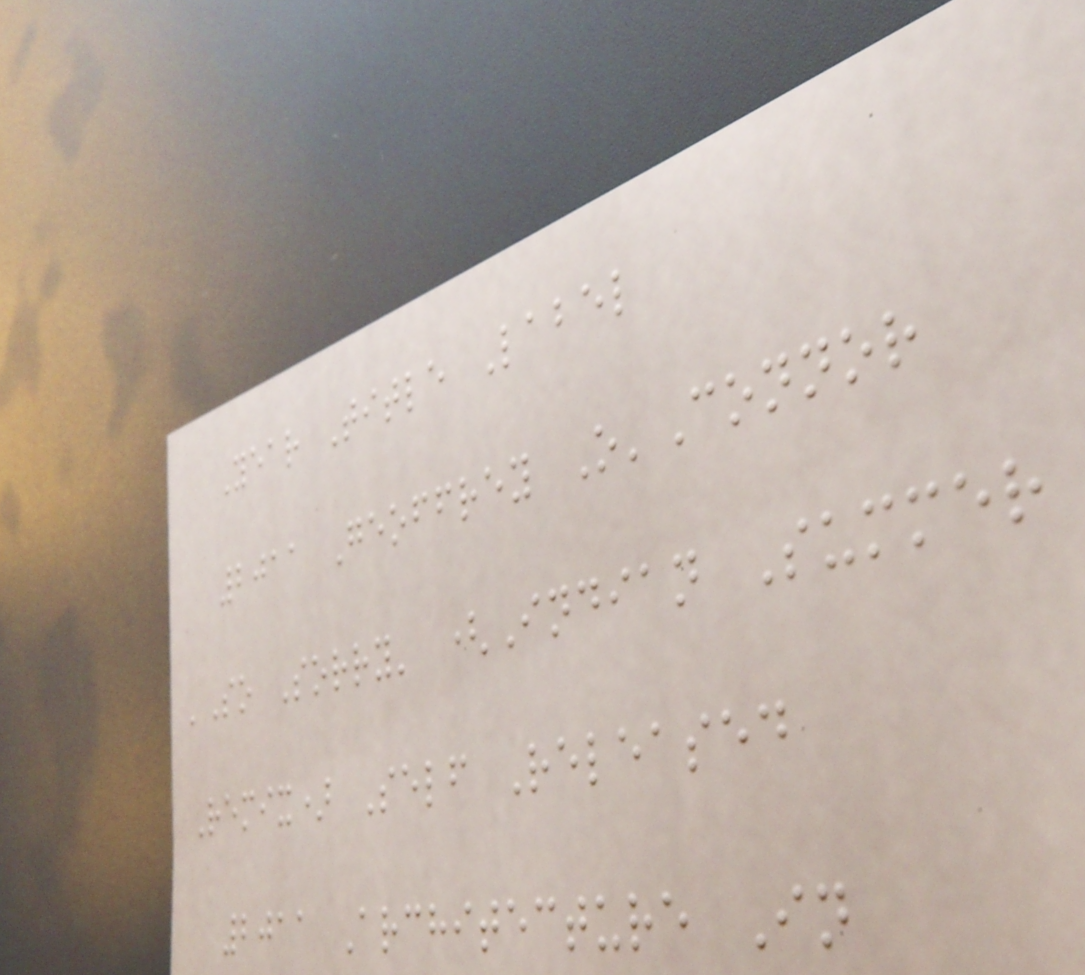Year Title Label
2011 Geoffrey O'Connor
'So Sorry' (Indian Summer
Remix) Self Released
2011 Architecture In
